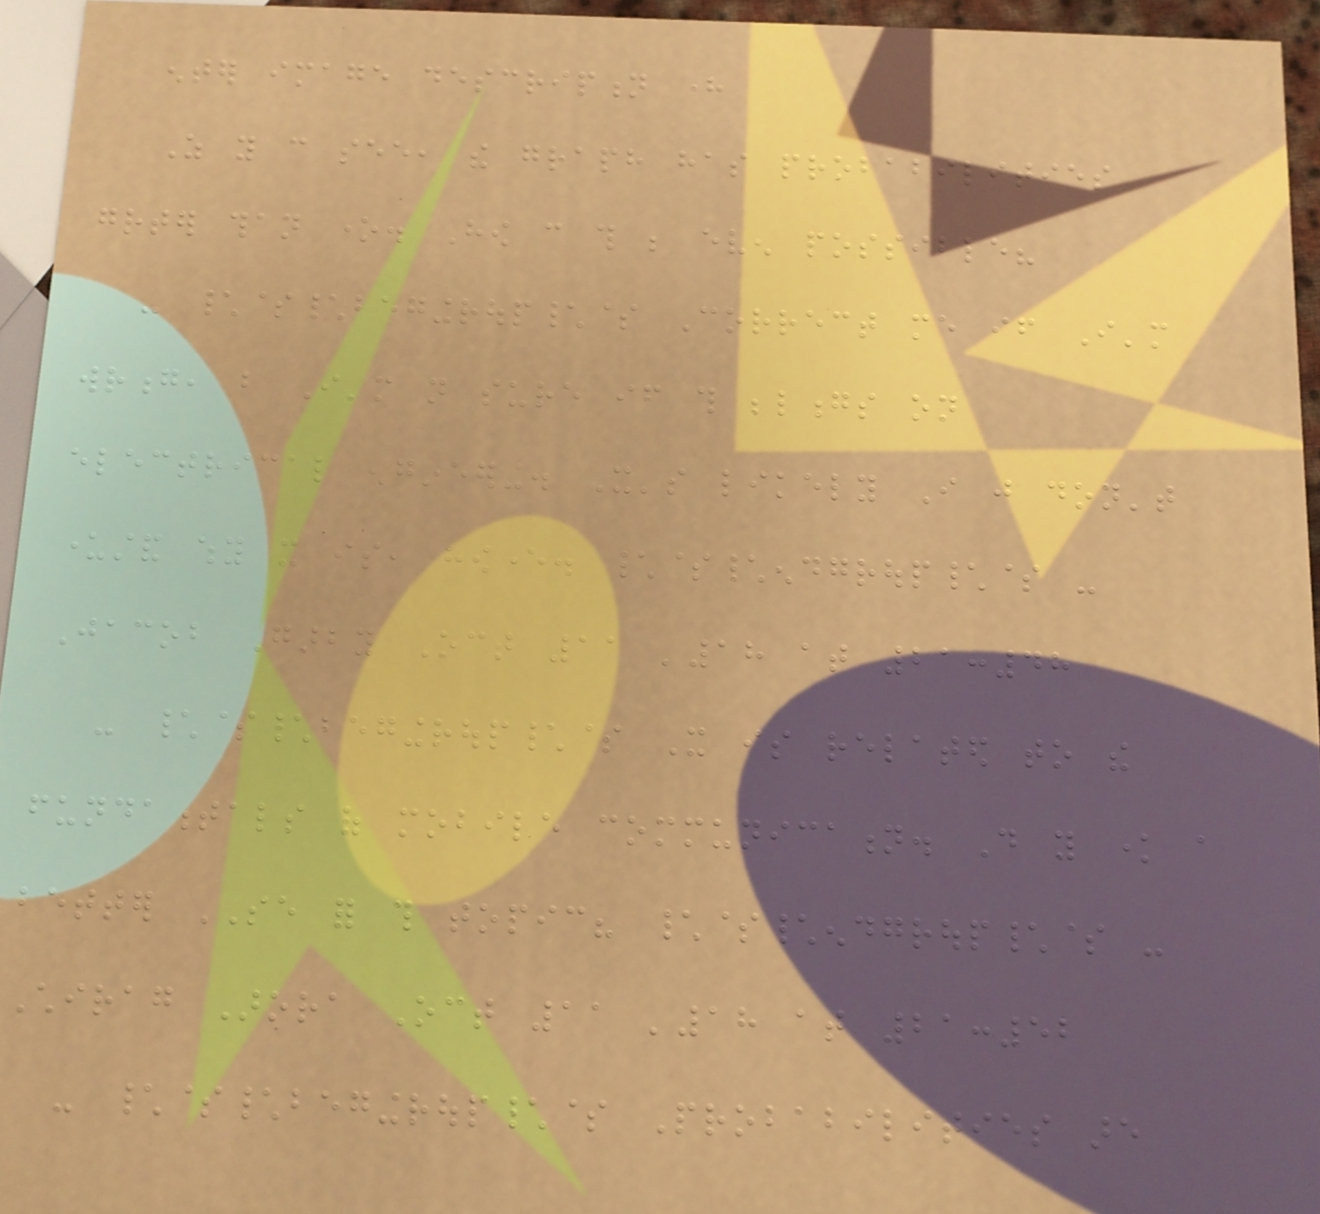enter image description here
As you can see, the graph has probabilities
greater than one. How can this be even possible?
- \$\begingroup\$ Correct me if I'm
wrong, but I'm not sure if this belongs on
electrical engineering. It's likely I just don't
understand why it is, however. \$\endgroup\$ -
Jacob Garby Oct 11 '18 at 21:48
- \$\begingroup\$ It is related to the
fundamentals of mobile communication. Do you know a
better SE for this topic? \$\endgroup\$ -
Chirag Arora Oct 11 '18 at 21:52
- \$\begingroup\$ Probabilities are
